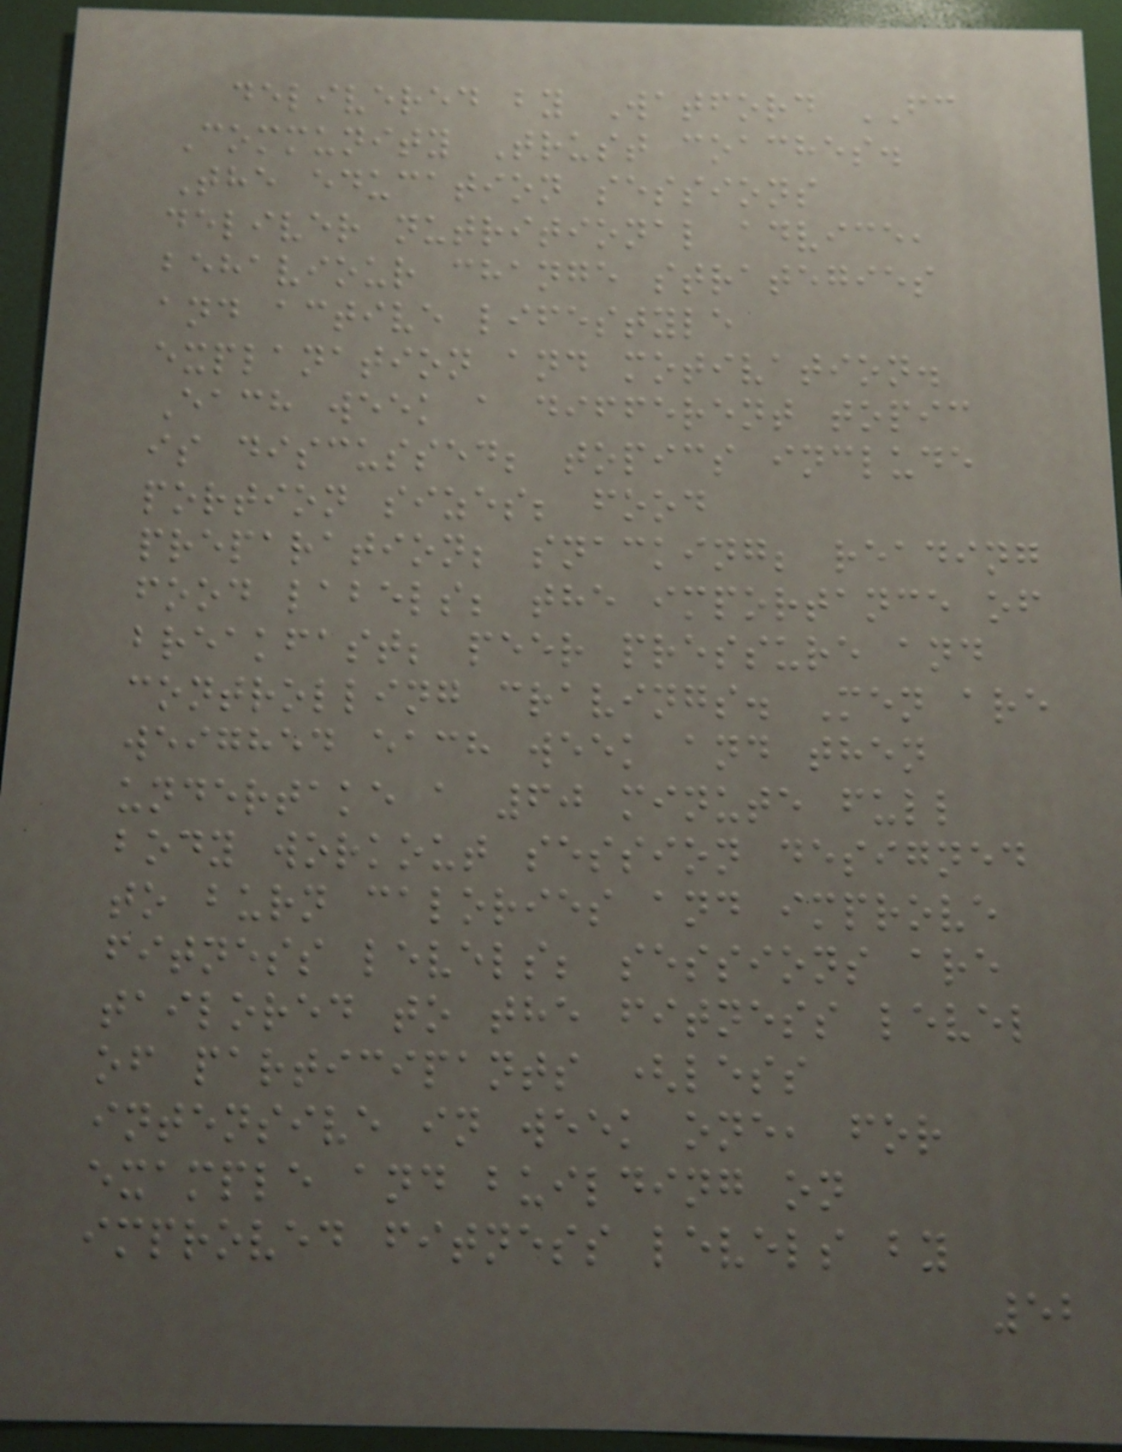delivered by Watford FC
Community Trust coaches.
The education sessions
deliver nutritional advice,
behaviour change strategies
and active lifestyle
explanation and motivation.
Each week a different topic
is discussed; topics include
portion sizes; food
preparation; snacking; reading
food labels; the importance of
breakfast; peer pressure and
controlling cravings. Men are
weighed each week and then
undertake a 60 minute full
body workout session designed
to burn calories and improve
fitness levels; sessions are
tailored to the fitness level
of participants (less
intensive in week one, for
example and building on
improved fitness levels by
52
